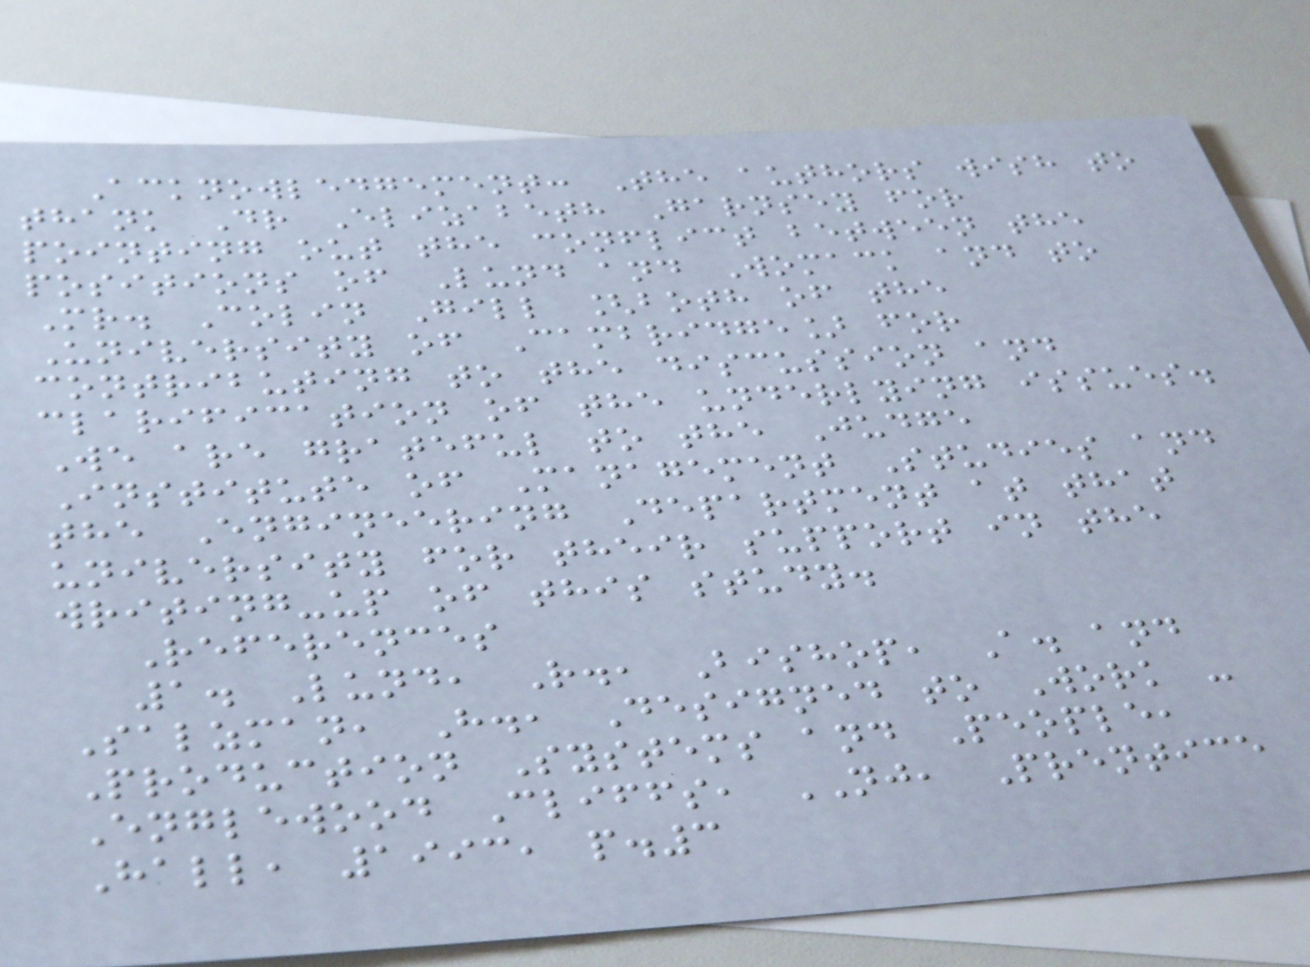Acknowledgement: The authors wish to
thank Dr Elizabeth Garnsey for
pointing out the conflict between the
positions of Lund and Womack and to
Mr. Colin Gill [both of the
University of Cambridge] for
contributing to the discussion and
clarification of the underlying issues.
We are grateful to the Judge
Institute of Management Studies and
the Engineering Department at that
university for their support in the
writing-up of this study.
References
1. Lund, R., Bishop, A. and
Salzman, H., Designed to Work -
Production Systems and People,
Englewood Cliffs, NJ, Prentice
Hall, 1993, p.3
